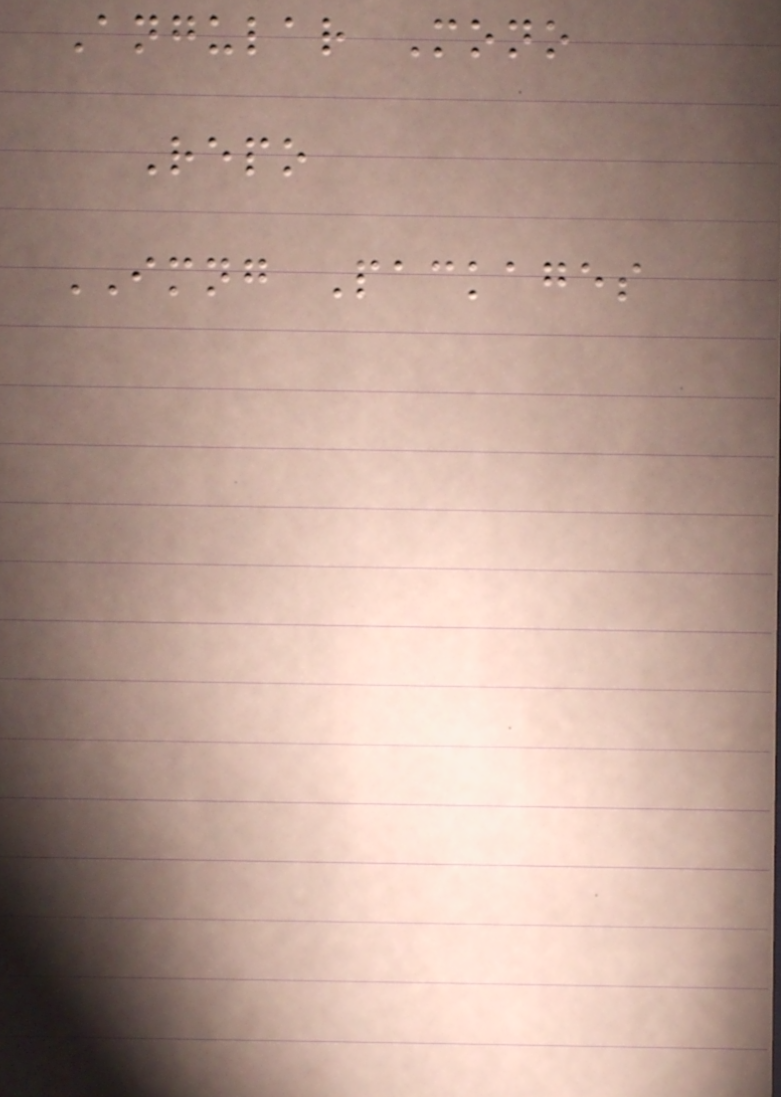Angular Mono
Repo
IMNG Packages
